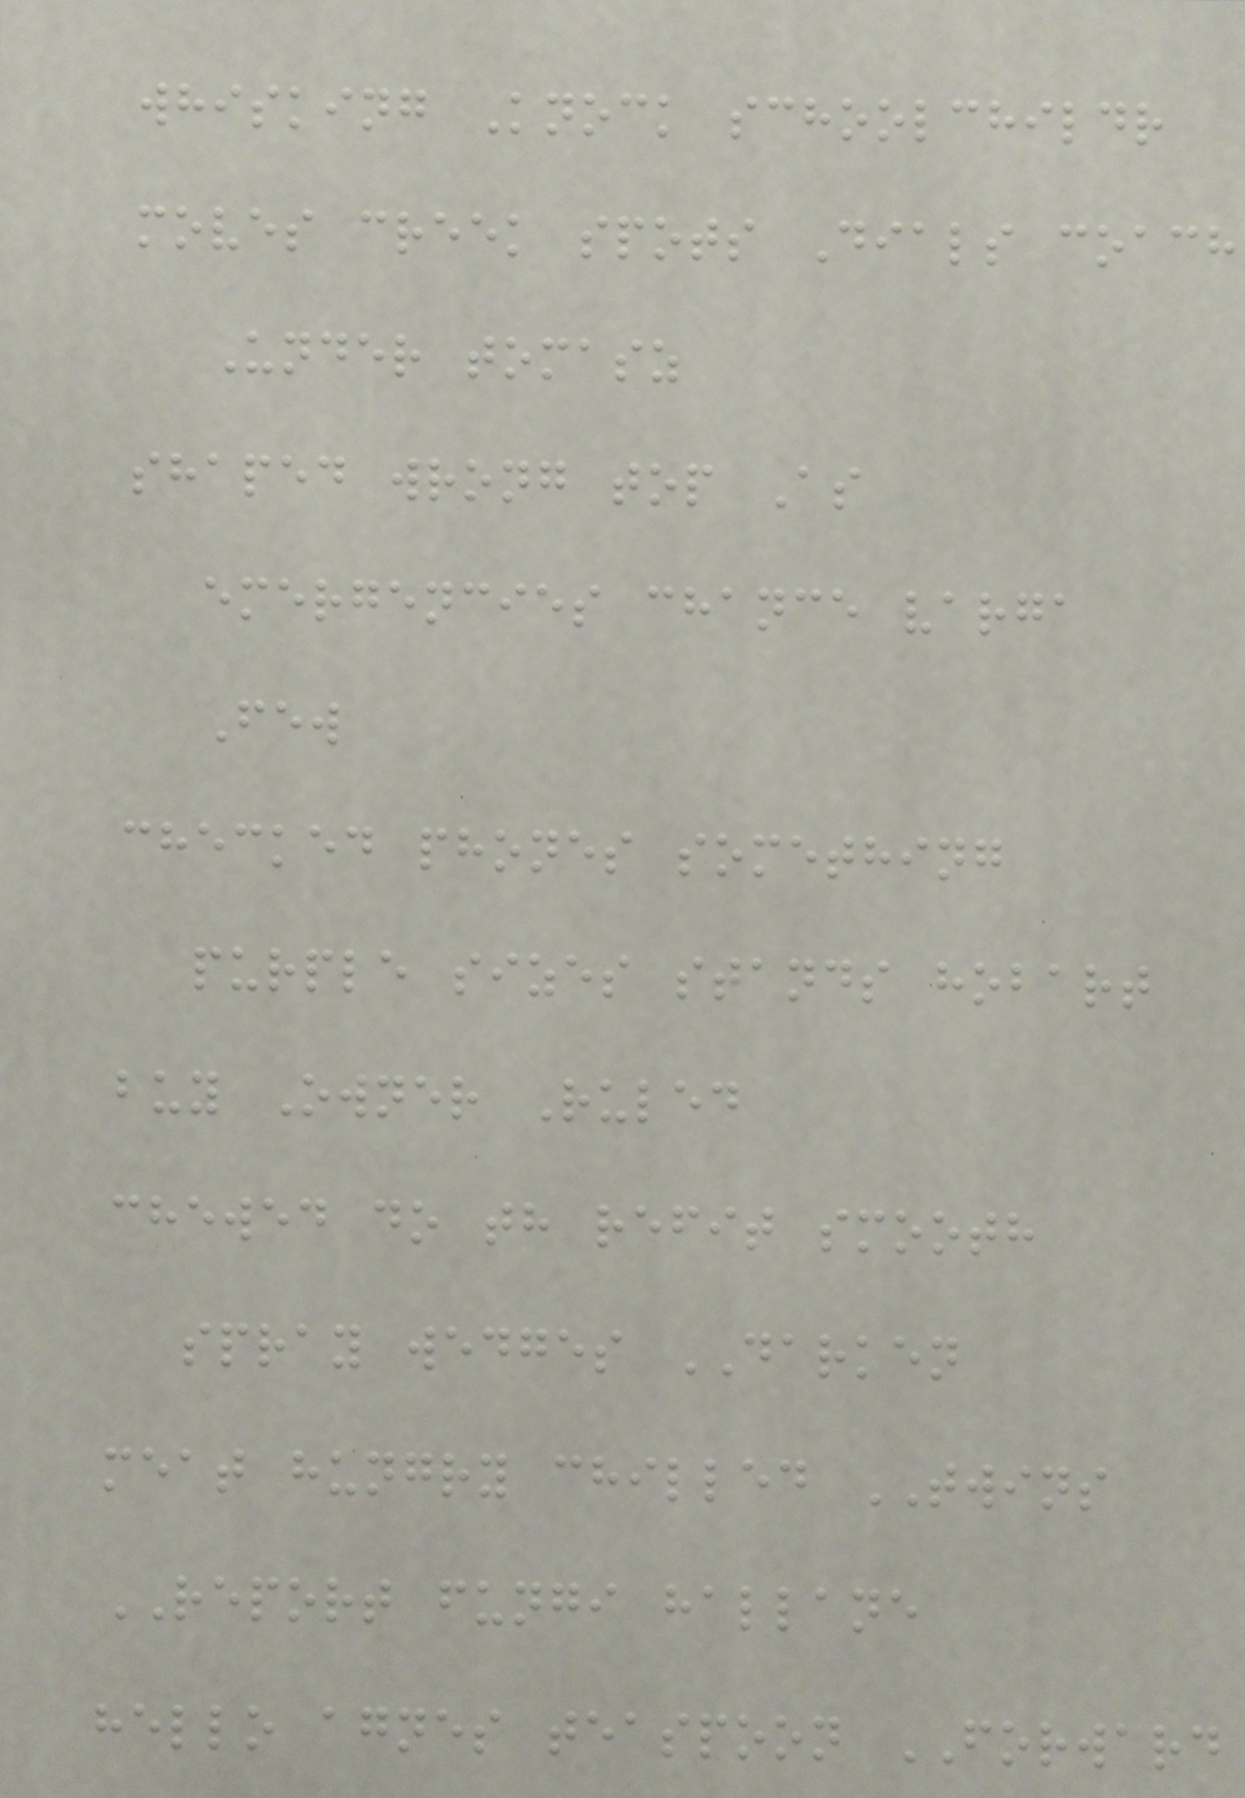whisking Knock schoolchildr
moves creek spots Dials coach
Under tomasz
shaped wrong top As
emergencies chance varga
Few
checked phones something
purple sizes stands hobart
buy Owner Ruled
chewed do th refit smooth
spray wedges DARKEN
meat hungry chilled TWINS
REPORT fungi hallane
hello agnes teaspoon FORWARD
